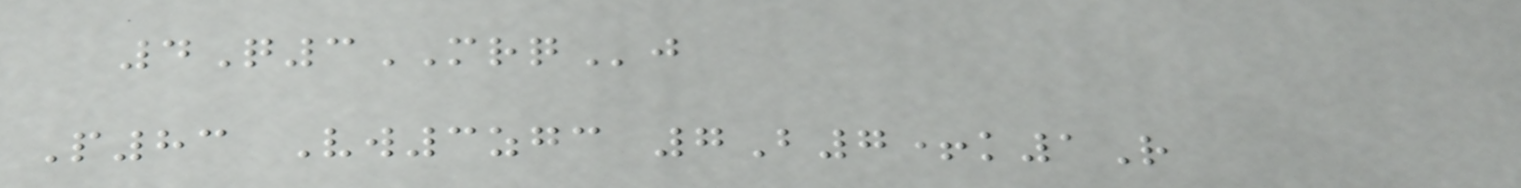4Q3MRQj
P83 Vw3zgc 7B7+k1R
